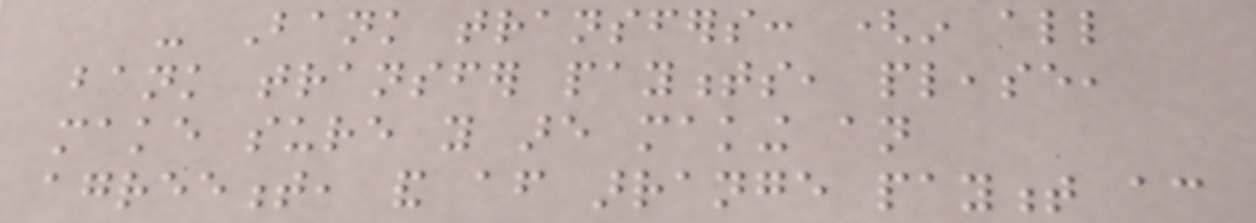- Bank transfers: (in all
bank transfer payments, please,
make sure you are making an
agreement, and after arrange payment according
